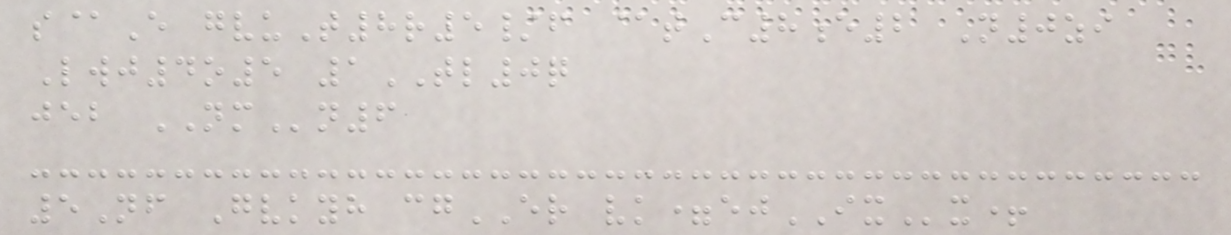s@E gvuT8r5/f @tC8e2 N0zi
Lwj4o5 1TL0q
jeb NMn6
5Nf Gvkyh cgER vk=ejIXx+
